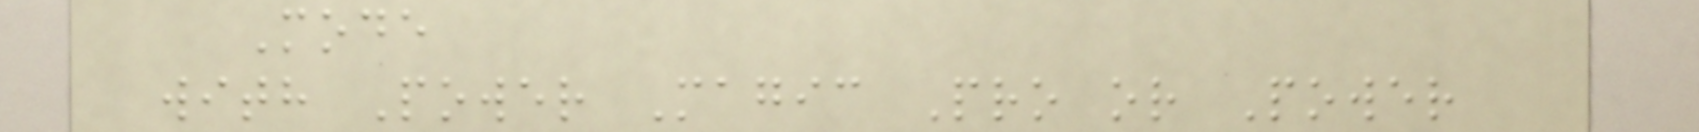Mode
with Power Magic Pro or Power
